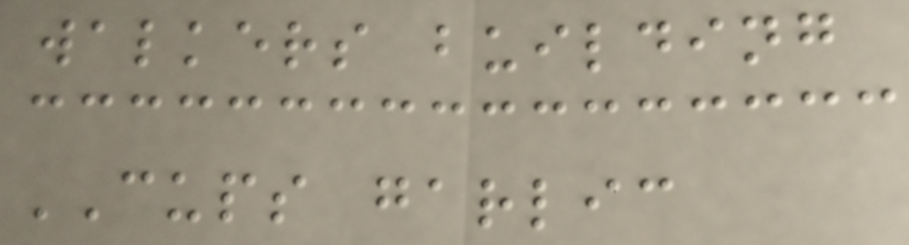walkers building
CUPS garlic
